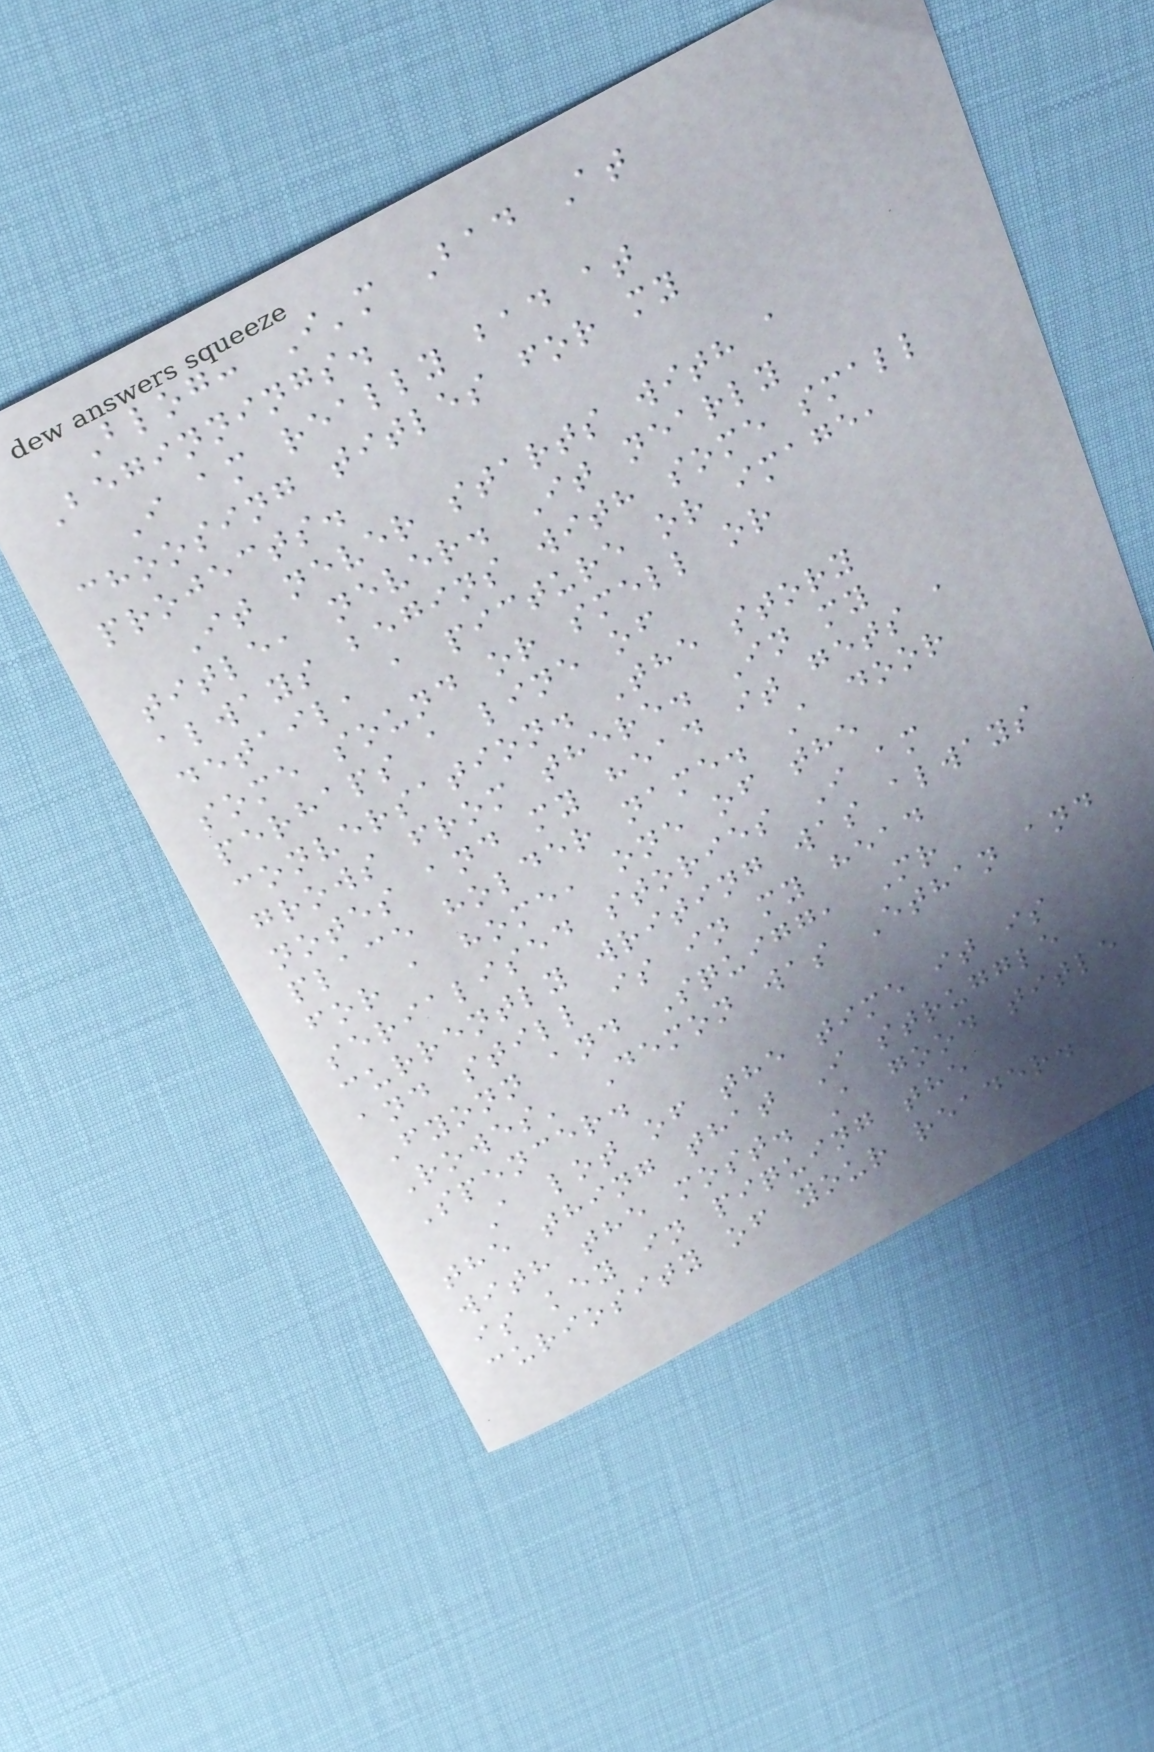Blog: I'm Bad At
Beginnings.
I am really bad at
choosing titles for my
projects.
It never starts with a
title, never. It nearly
always begins with some small
detail, a picture or image,
some sound or smell or
perhaps a line of
conversation. The story
grows from there. In my
notes and my head it gets a
place holder name. A door
for a home, one of the
serialised stories I am
currently writing was always
and still is in my head
Fyonn and Squigg, Mr
Rowes' Demon was Ethan and
Spencer.
A lot of the time it is
the thing that I struggle
with the most. A good title
is key in piquing the
curiosity of your reader.
